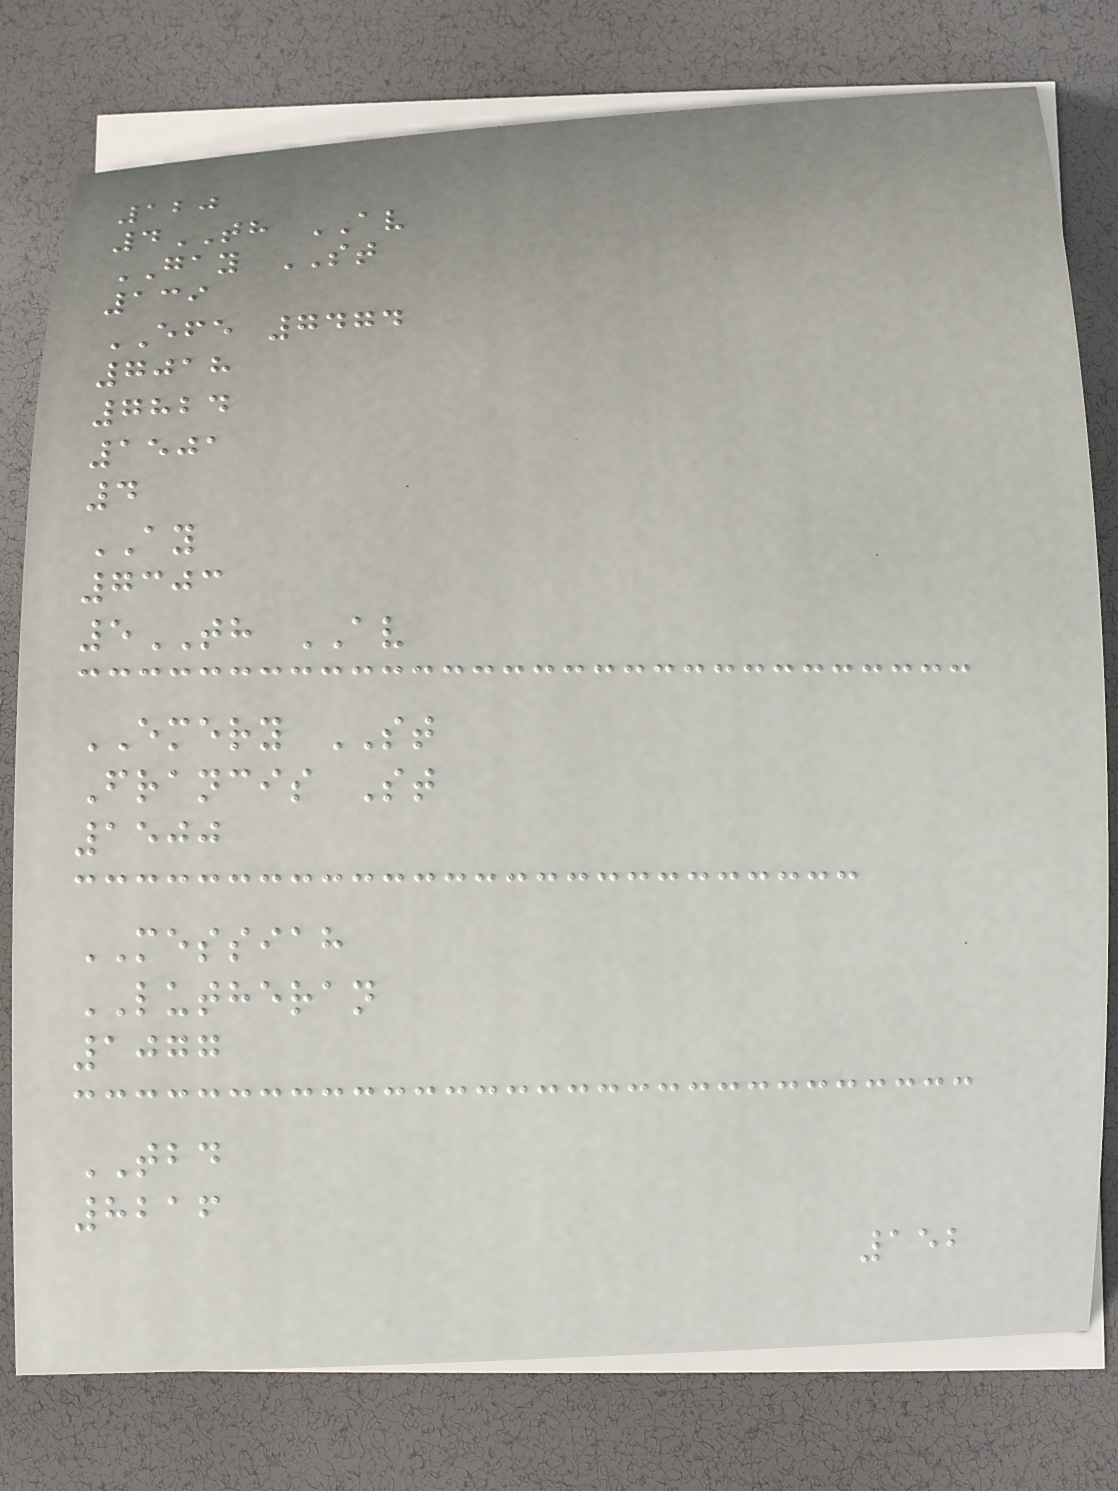120
4TH AV
GAY ST
139
EFE 7474
7018
7824
1501
4
AY
7303
5TH AV
EMERY ST
Francis St
1500
MESSIAH
LUTHERAN
1077
TBD
8216
152
